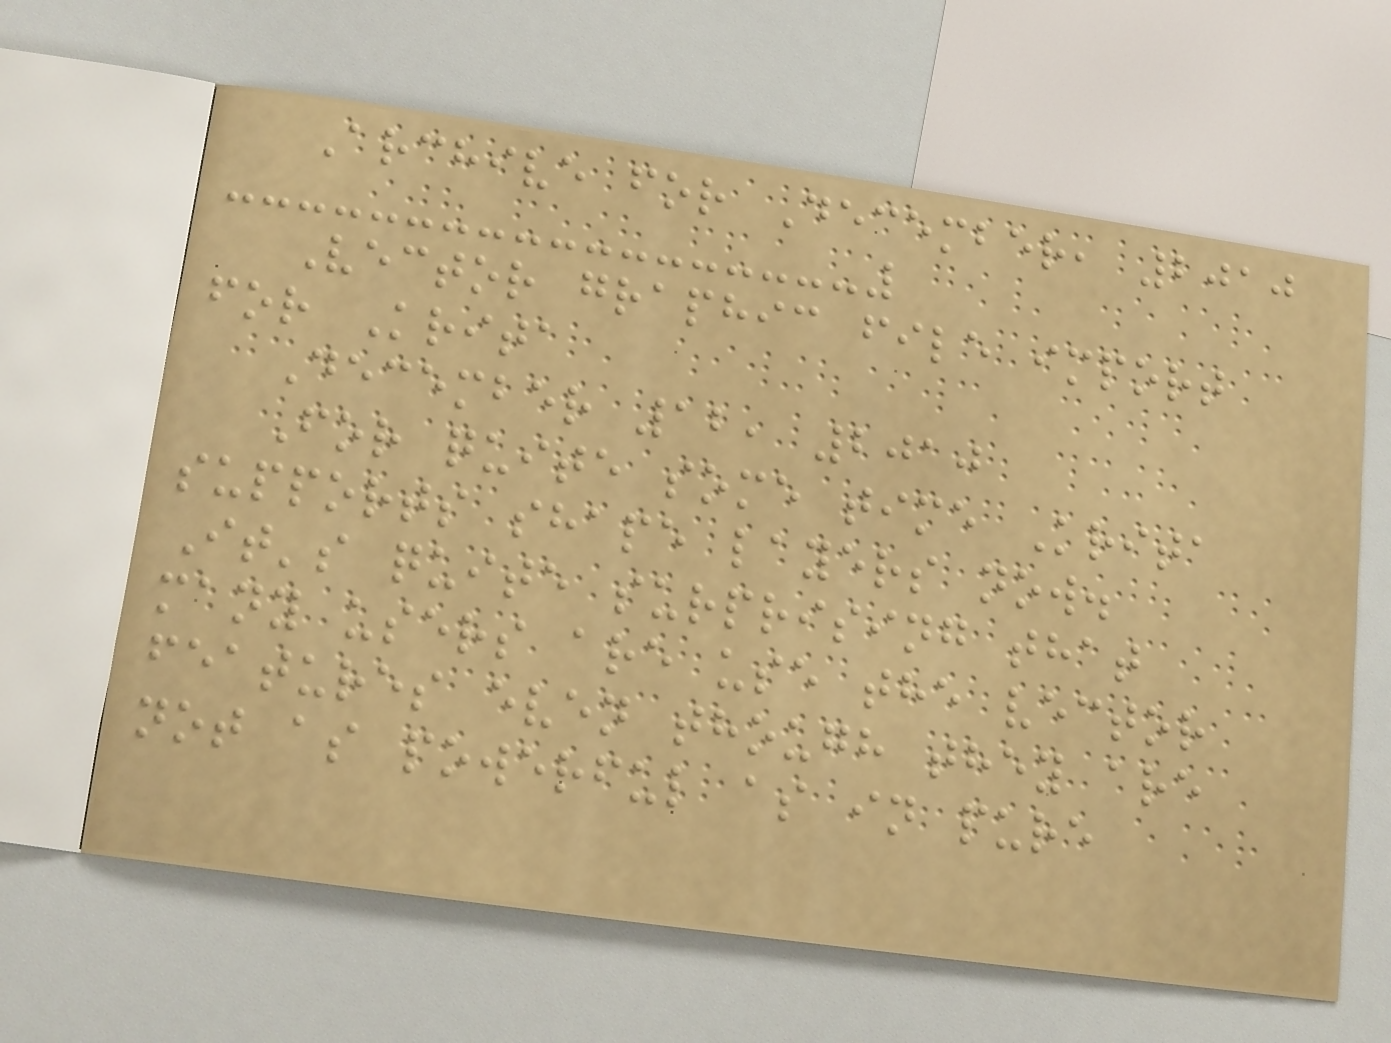Archive for December, 2010
Vector graphic file import
for Krita
December 12, 2010
For quite some time Krita
supports shape layers now.
It's quite surprising that
many users are use the vector
features even though they are
not as powerful as in pure
